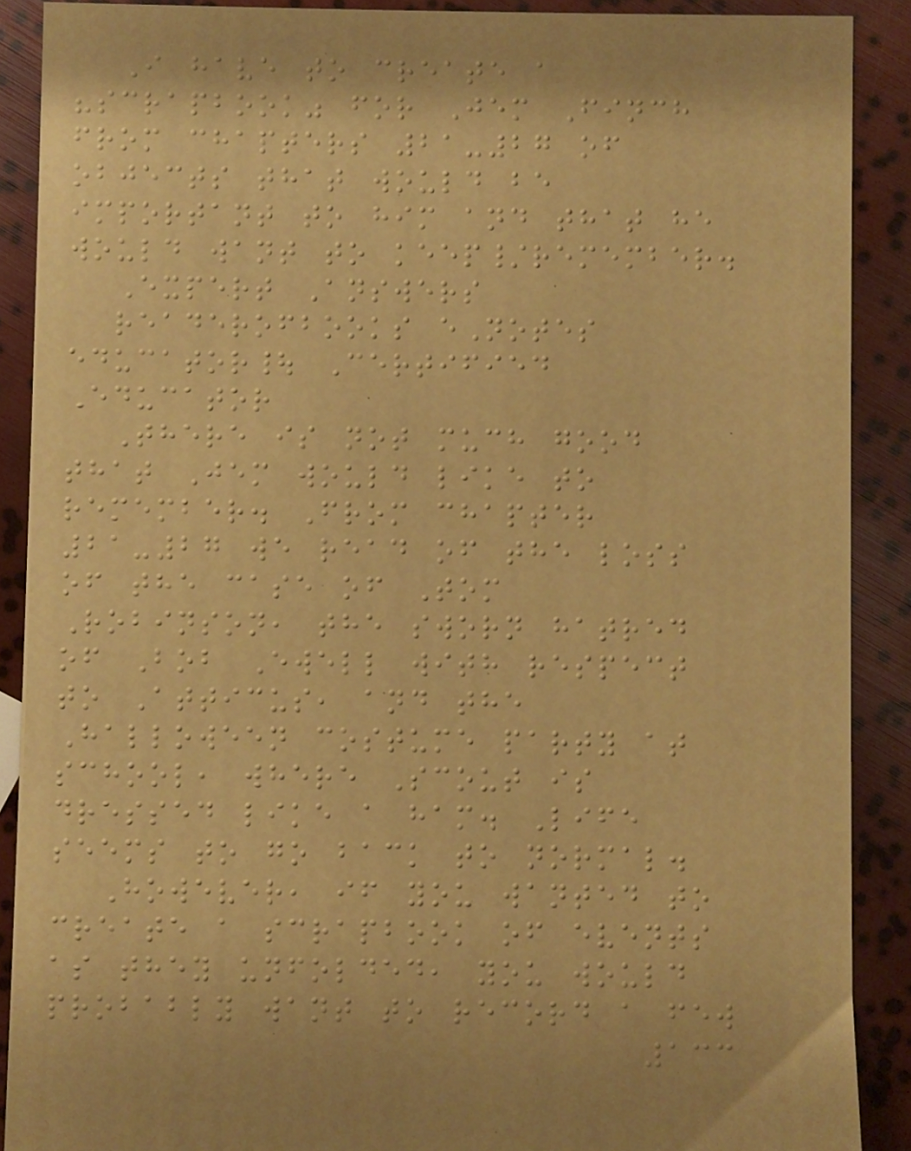I have to create a
"scrapbook" for Jem Finch
from chapters 21-27 of
objects that would be
important to him and that he
would want to keep/remember.
Expert Answers
readerofbooks eNotes
educator| Certified
Educator
There is not much good
that Jem would like to
remember. From chapter
21-27 we read of the loss
of the case of Tom
Robinson, the sworn hatred
of Bob Ewell with respect
to Atticus, and the
Halloween costume party at
school, where Scout is
dressed like a ham. Life
seems to go back to normal.
However, if you wanted to
create a scrapbook of events
as they unfolded, you would
probably want to record a few
133
